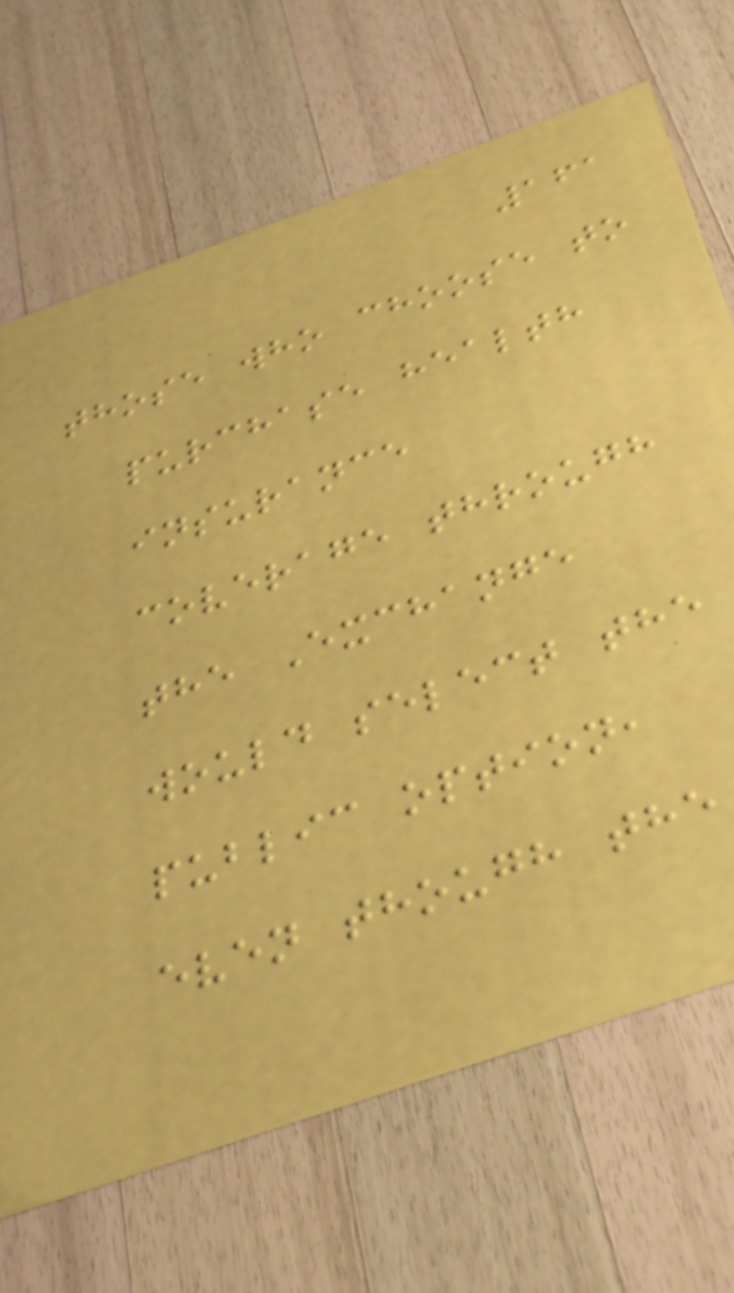161
those who choose to
purchase health
insurance
coverage through
the Exchange
would select the
public option,
even though the
